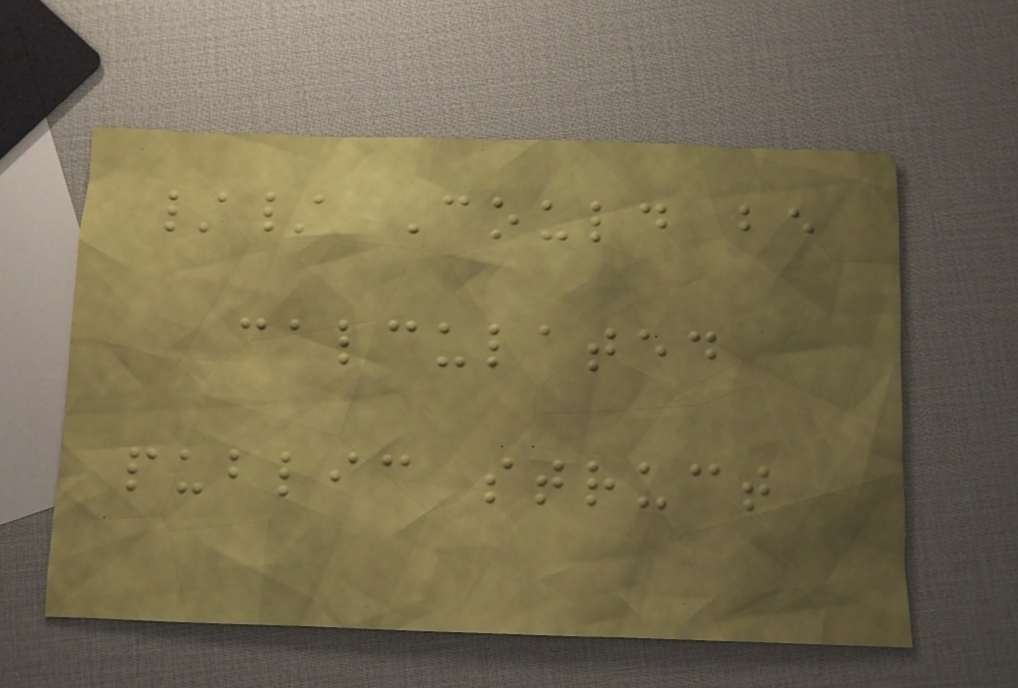// Could be
calculated
public struct
